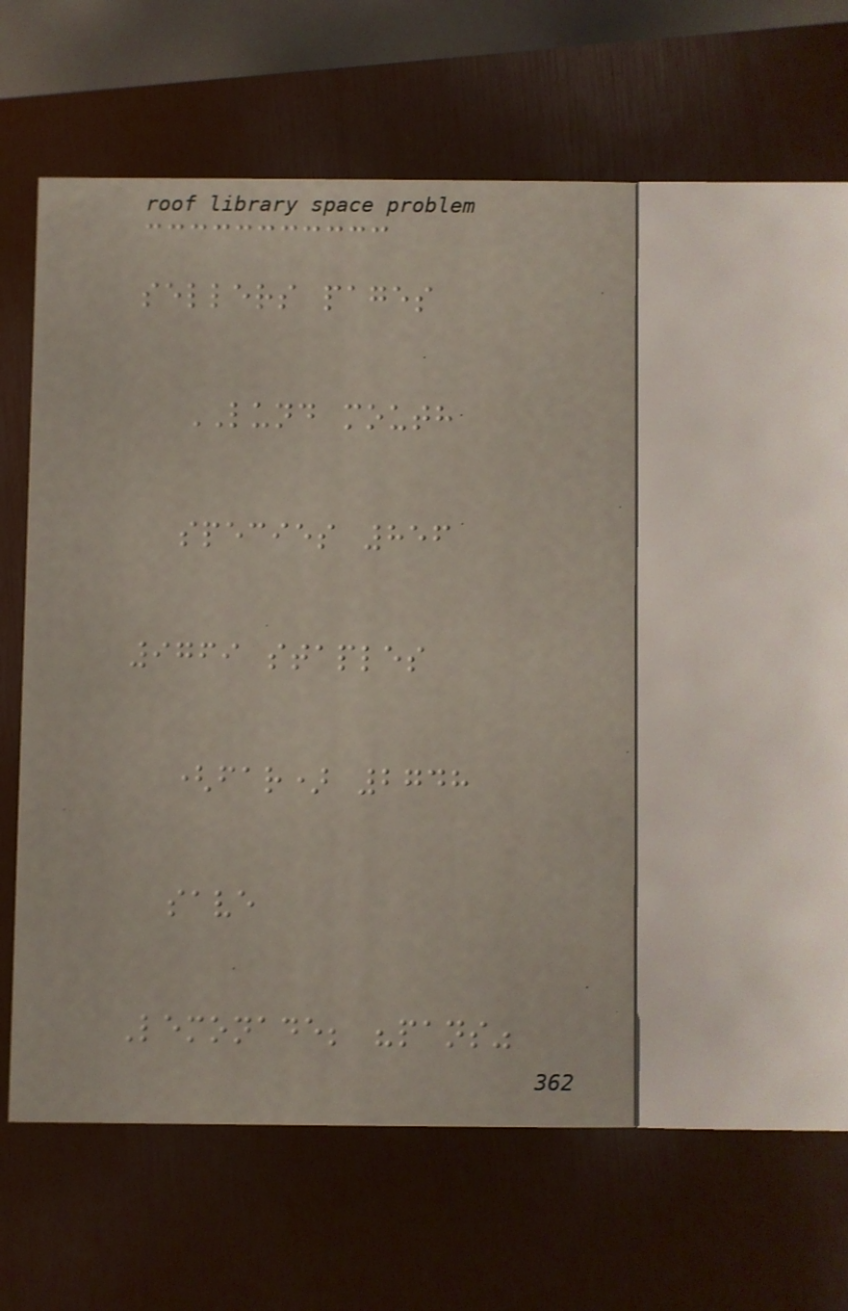sellers pages
LUND mouth
species 856
9769 staples
(far) 2748
save
Lemonade; "pans"
